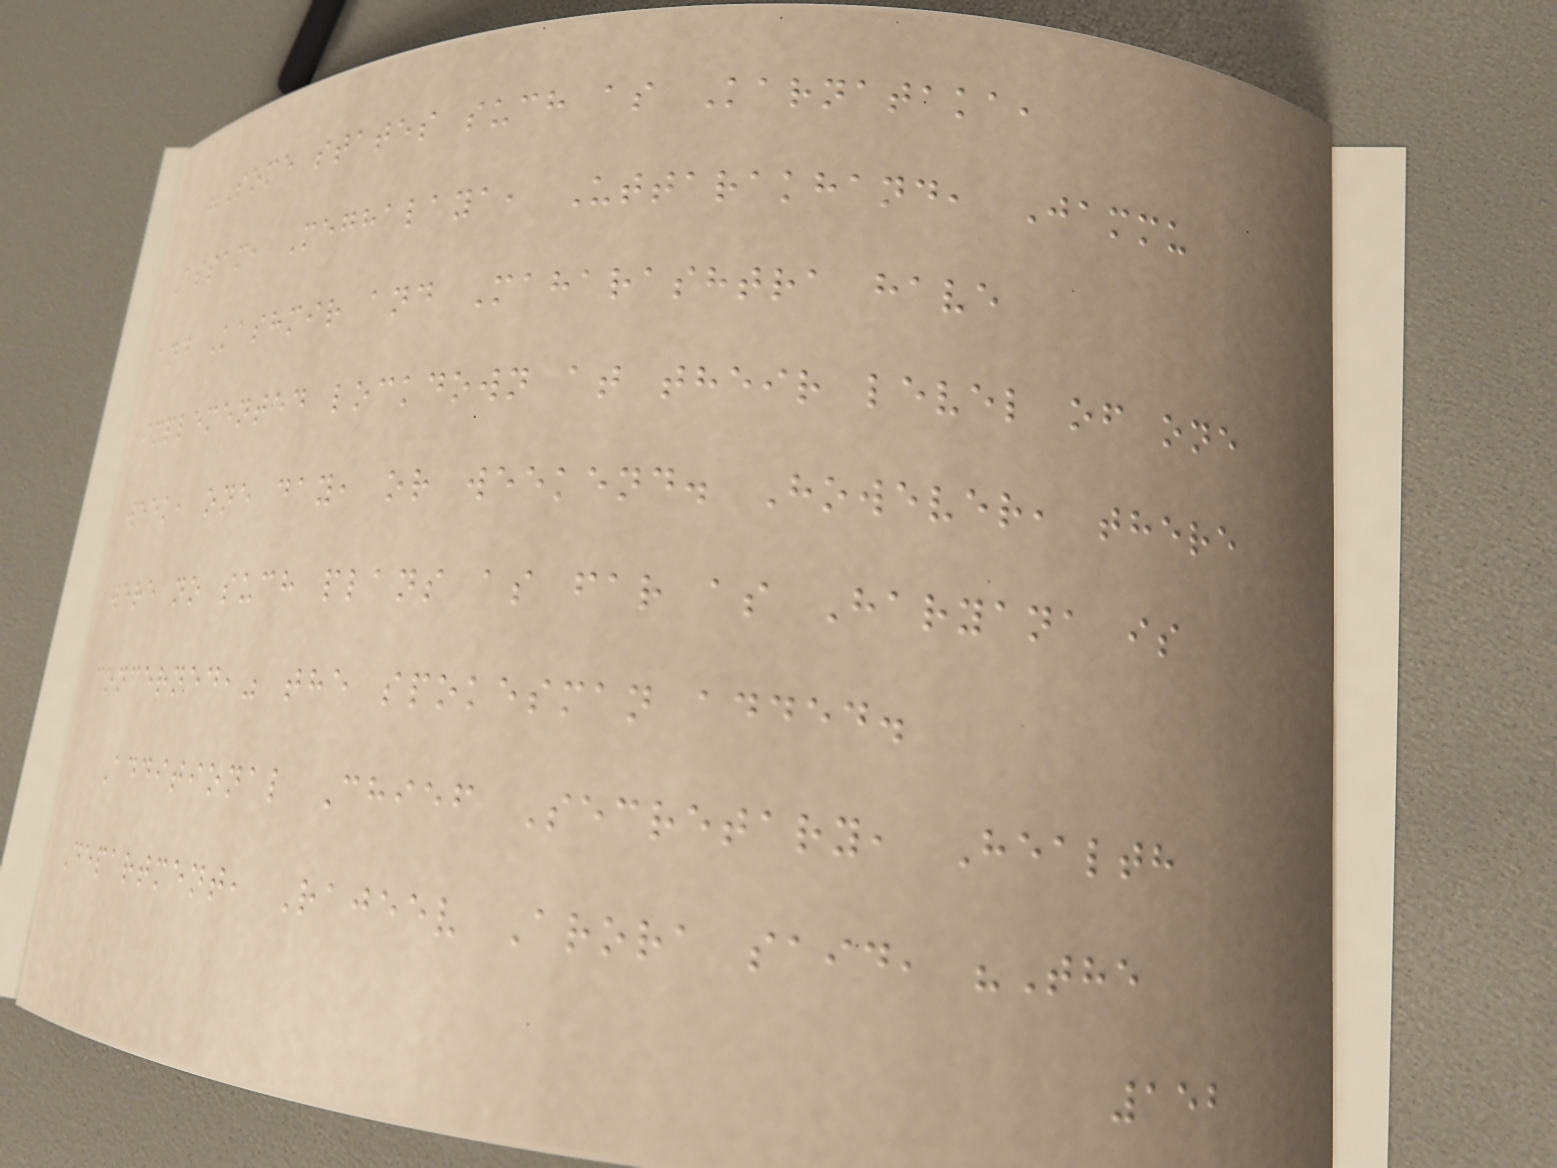"Some states such as Karnataka,
Assam, Meghalaya, Uttarakhand, Jammu
and Kashmir and Maharashtra have
implemented lockdown at their level of one
week, one day, or weekend. However, there
were no such plans as far as Haryana is
concerned," the spokesman added.
Additional Chief Secretary, Health
Department, Rajeev Arora said, "The
152
